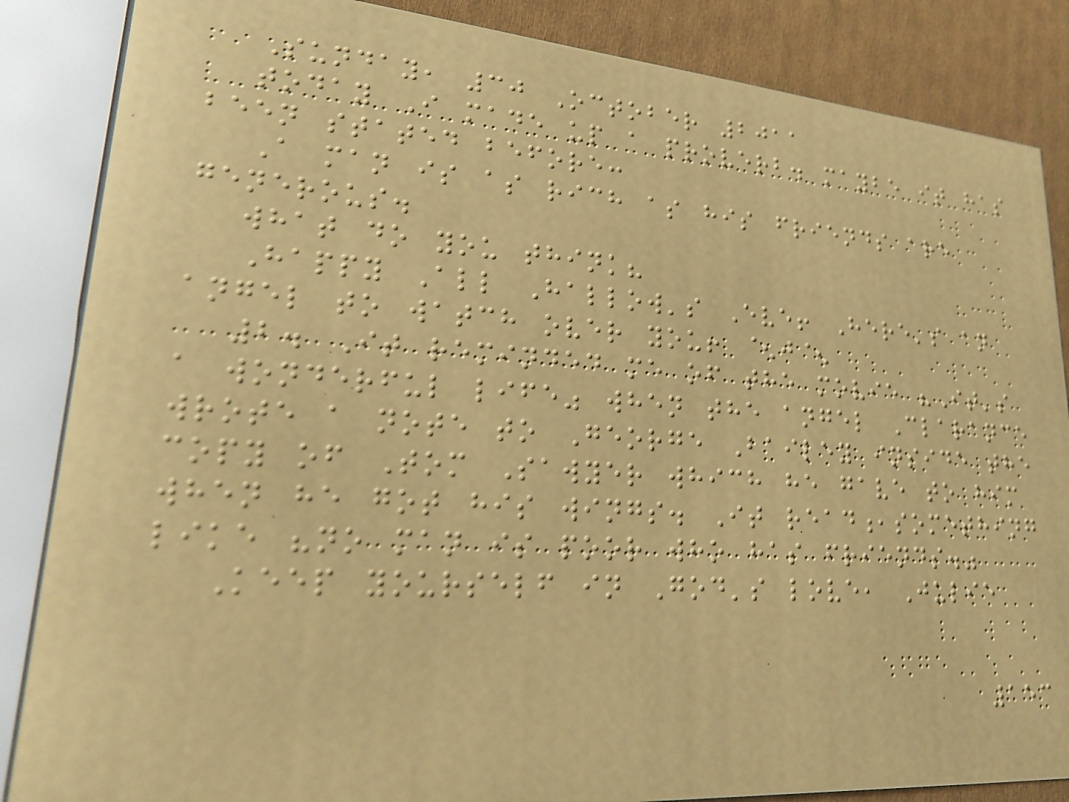Sunday, 30 October 2011
today I made up a proverb. maybe it has
been stated before:
A man is as rich as his friends are
generous.
what do you think?
Happy All Hallow's Eve! Here's an
angel to watch over you! ^j^
2. It reminded me of the movie "It's
a wonderful life" when the angel Clarance
wrote a note to George Bailey inside the
copy of Tom Sawyer which he gave to him
when he got his wings. It read,something
like "no man is poor who has friends."
Keep yourself in God's love, Julie
153
